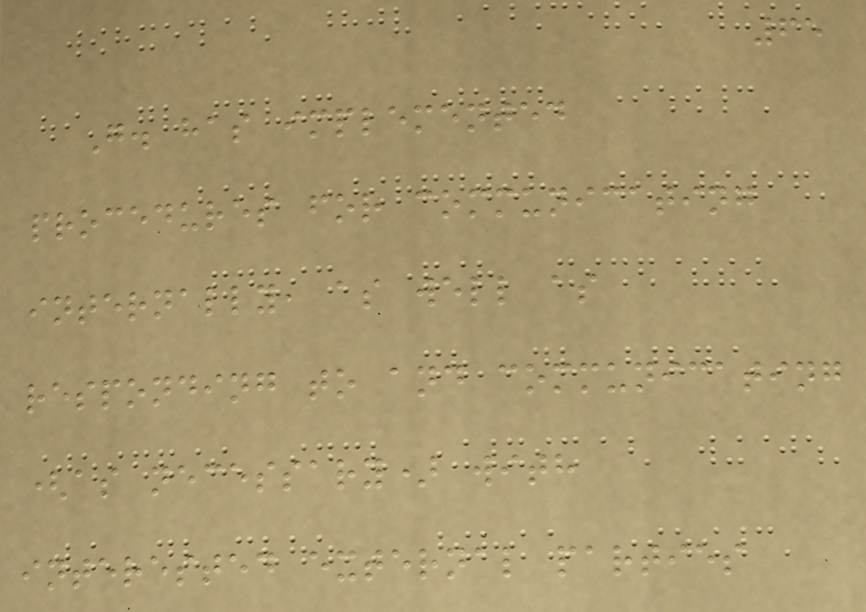65
G. has implemented
procedures for communicating
internally, as well as
responding to and communicating
(as necessary) with
interested external parties
